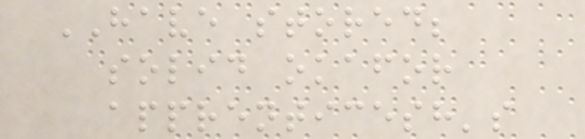HAVE stored;
solid okafor
apprenticesh's
